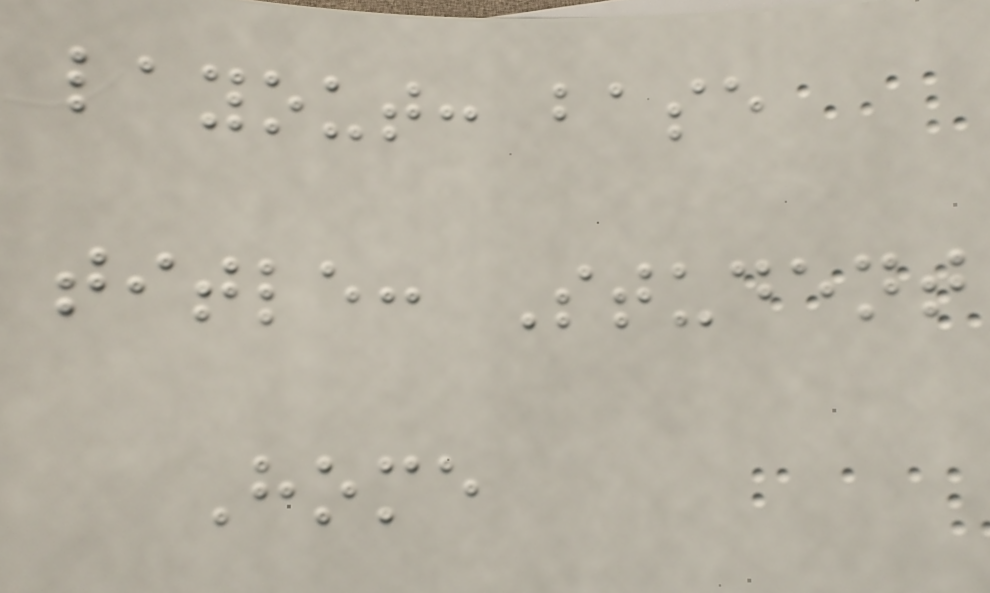layout: base
title: Student
Home
